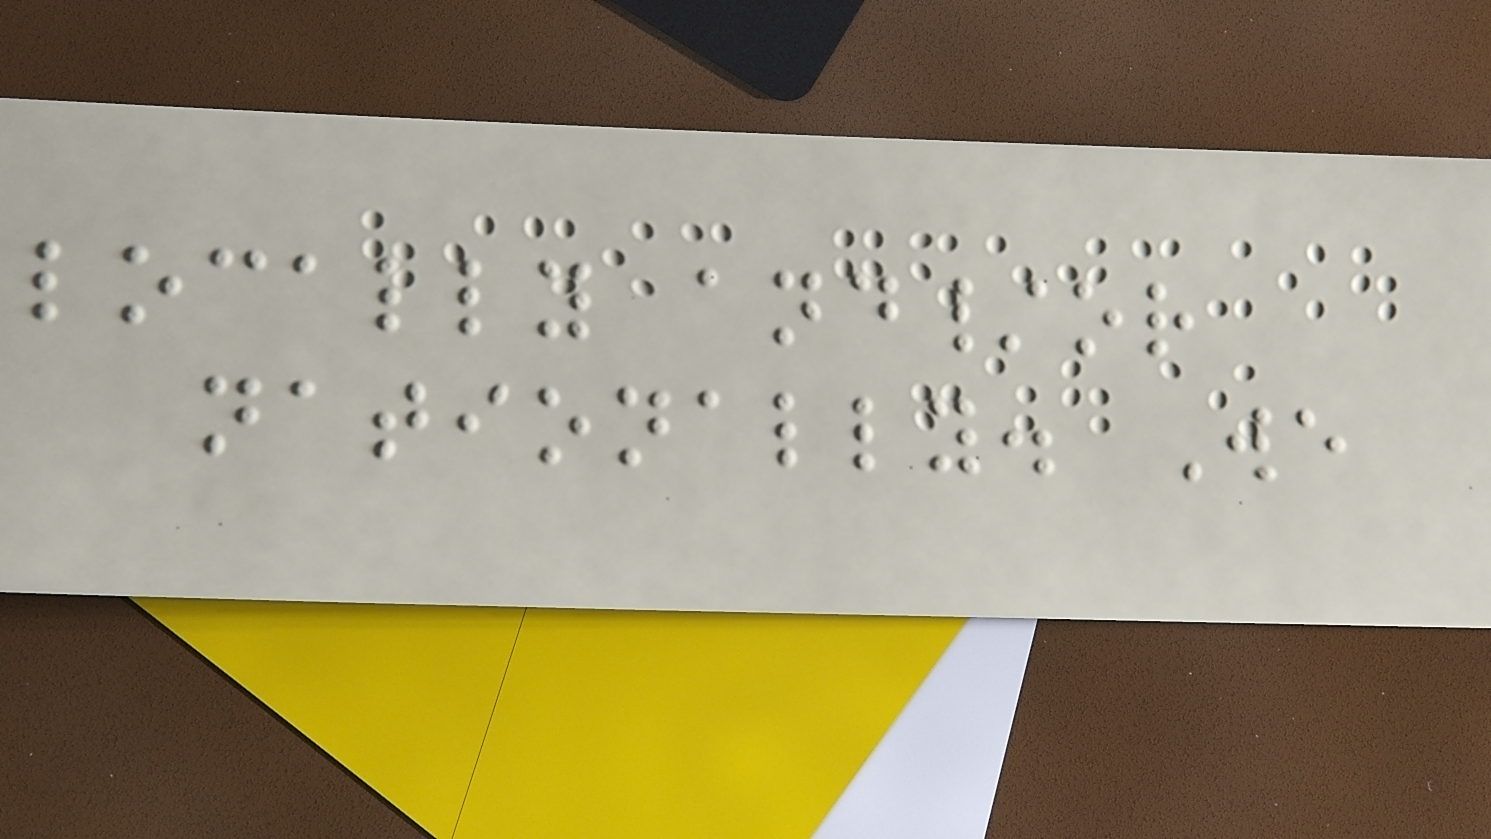locally and/or
nationally. We
